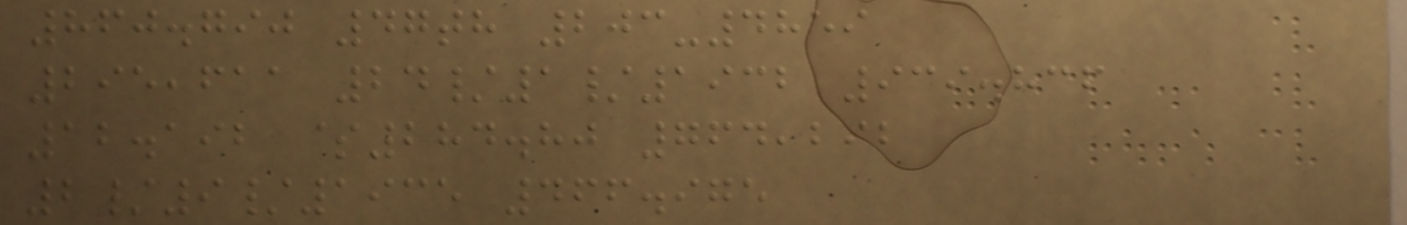860.790 47th 203-4859
295,611 24/1/1932 939.836
12.192 $284.80 764,292
2/9/1935 466.975
